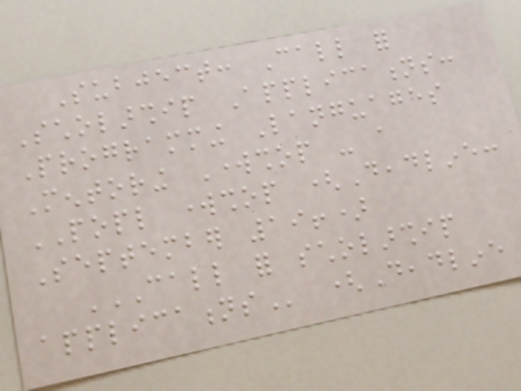Subject: Call for
Scholarship Applications:
Programming Languages
Mentoring Workshop - a
POPL workshop (Deadline:
September 19!)
CALL FOR SCHOLARSHIP
APPLICATIONS (Deadline
